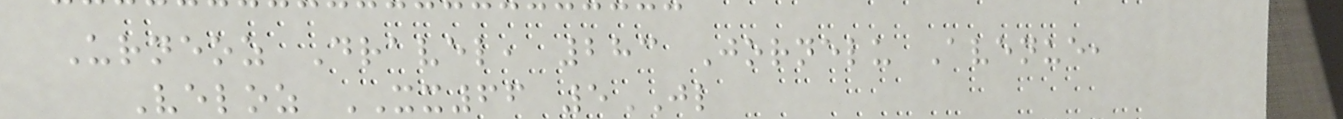Urneoz Dravel, 283 Jornelu Avenue,
Veloz XX66 5JL
